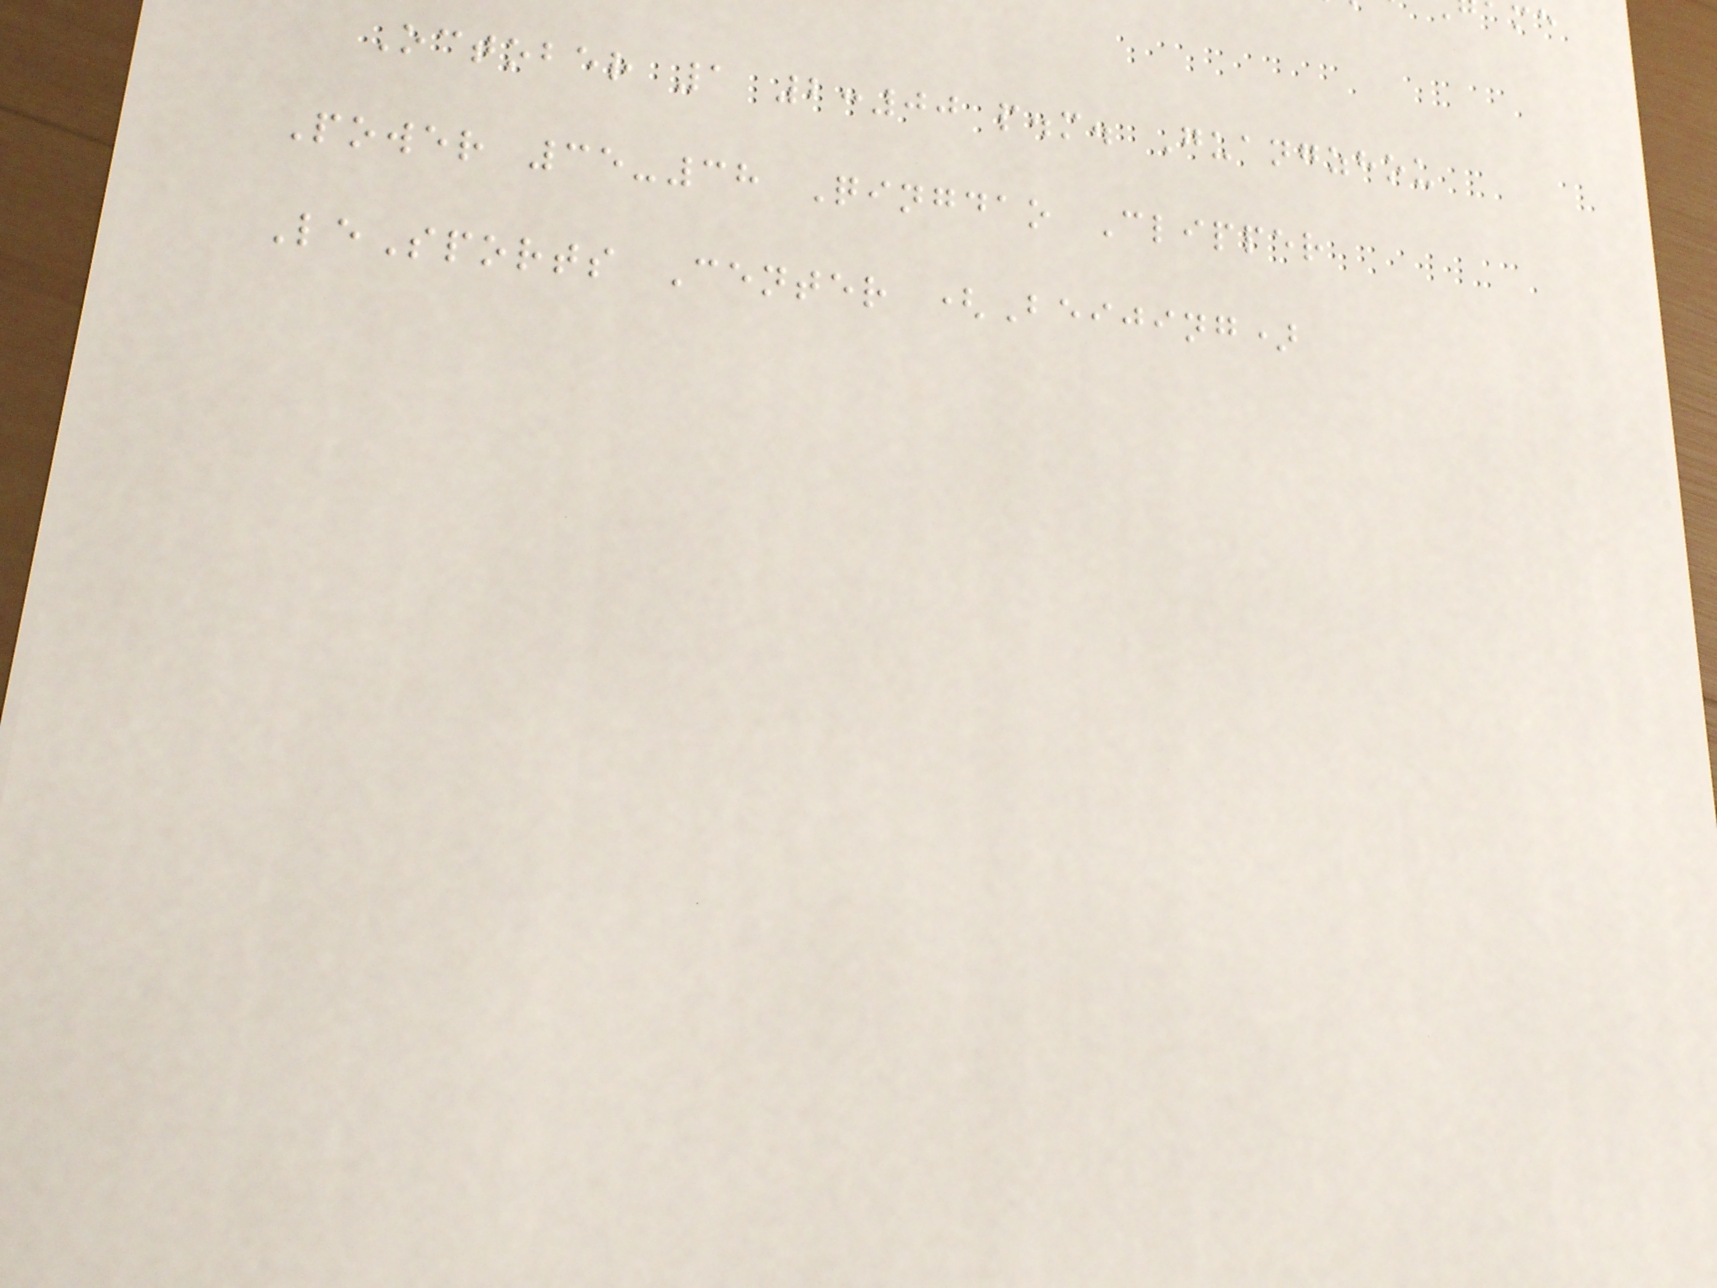October 1 2:00 p.m. Guangzhou
Power 35-38 Qingdao Clipper
LeSports Center (Beijing)
